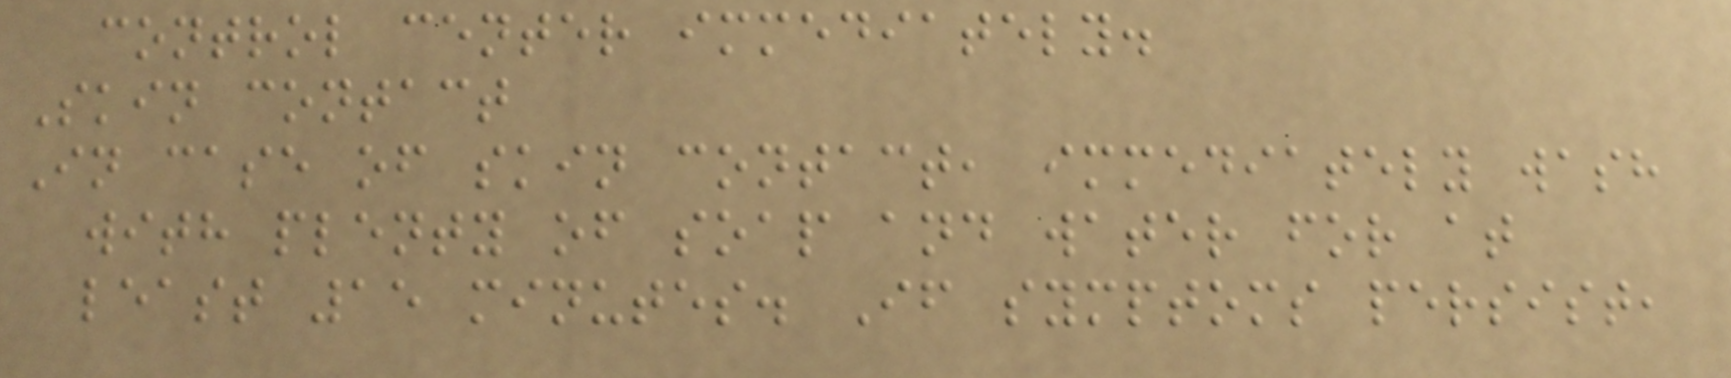control center immediately.
Skin contact
In case of skin contact, immediately wash
with plenty of soap and water for at
least 15 minutes. If symptoms persist,
